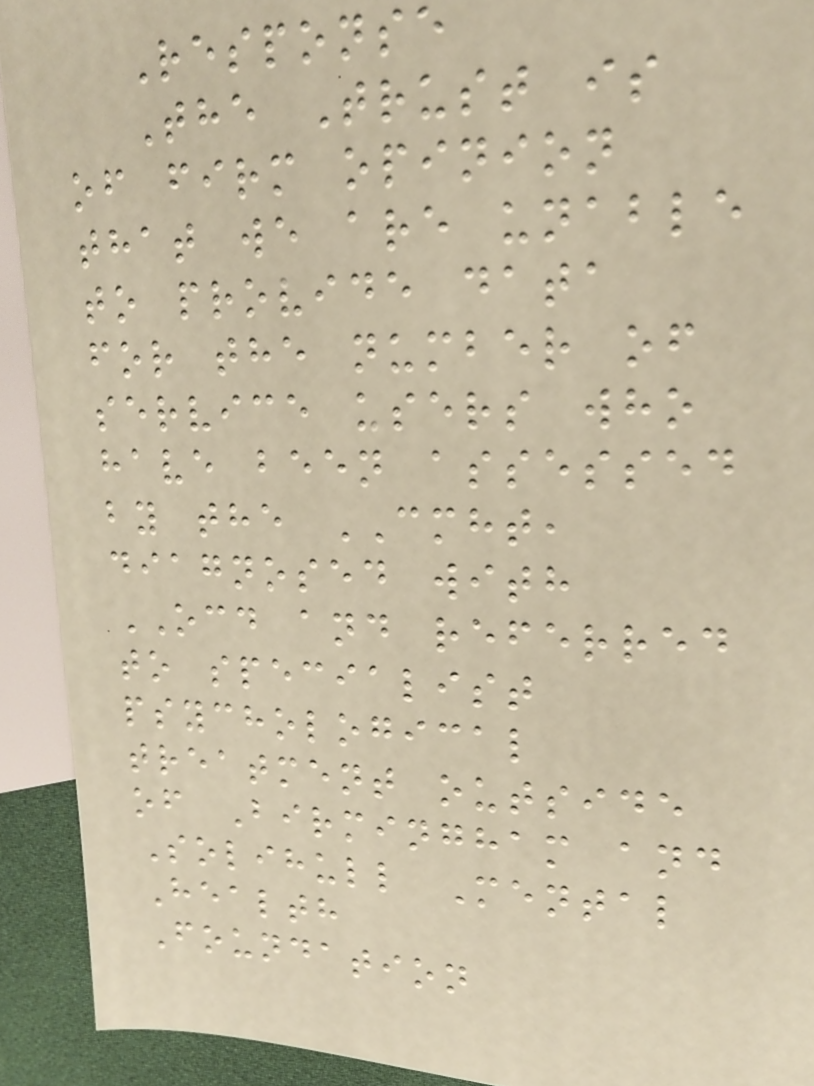Response
The Trust is
of firm opinion
that we are unable
to provide data
for the number of
service users who
have been assessed
by the CMHT,
diagnosed with
OCD and referred
to specialist
psychological
treatment outside
of Birmingham and
Solihull Mental
Health
Foundation
